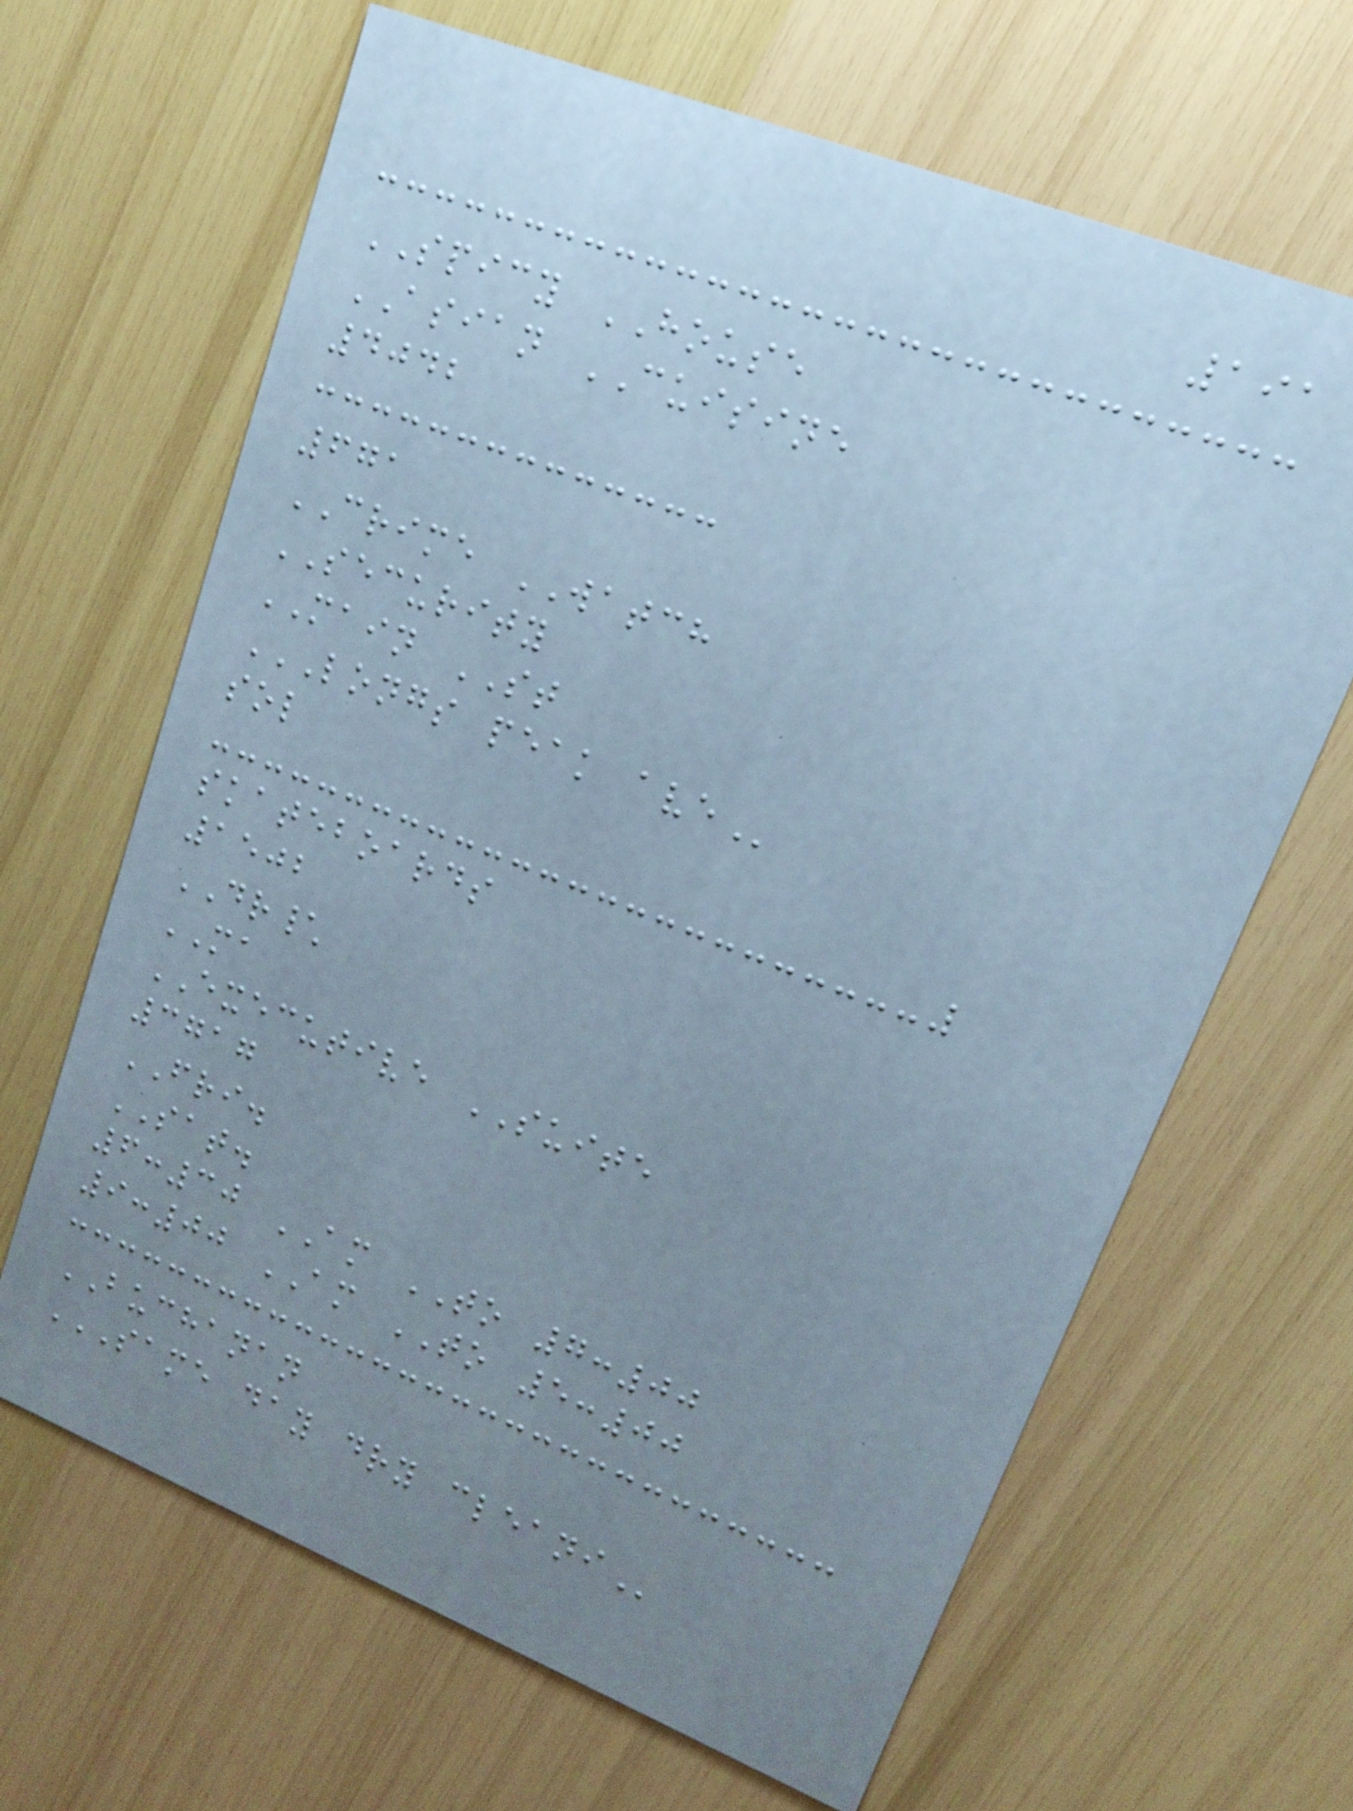191
SPICY HOUSE
ASIAN CUISINE
4042
671
CRIME WATCH
SECURITY
MAIN ST
LONGS PEAK AVE
sol
skateboards
1502
DR\
MA
EXECUTIVE SUITE
3717
FRI.
SAT.
6:30 AM TO 7:00
9:00 AM TO 5:00
BUCHANAN
SAME DAY DRY CLEANI
